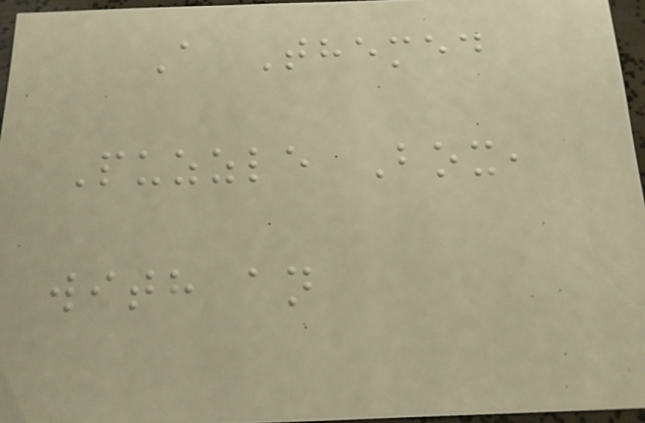A Themed
Puzzle Box,
with an
